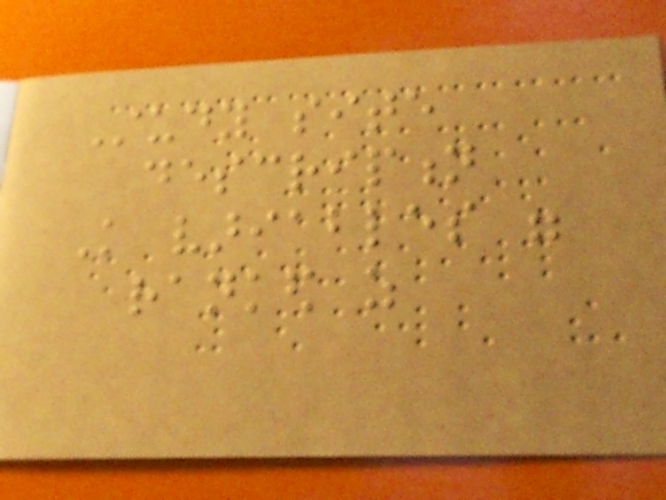Study site
description
Knowledge variables were
ranked as
